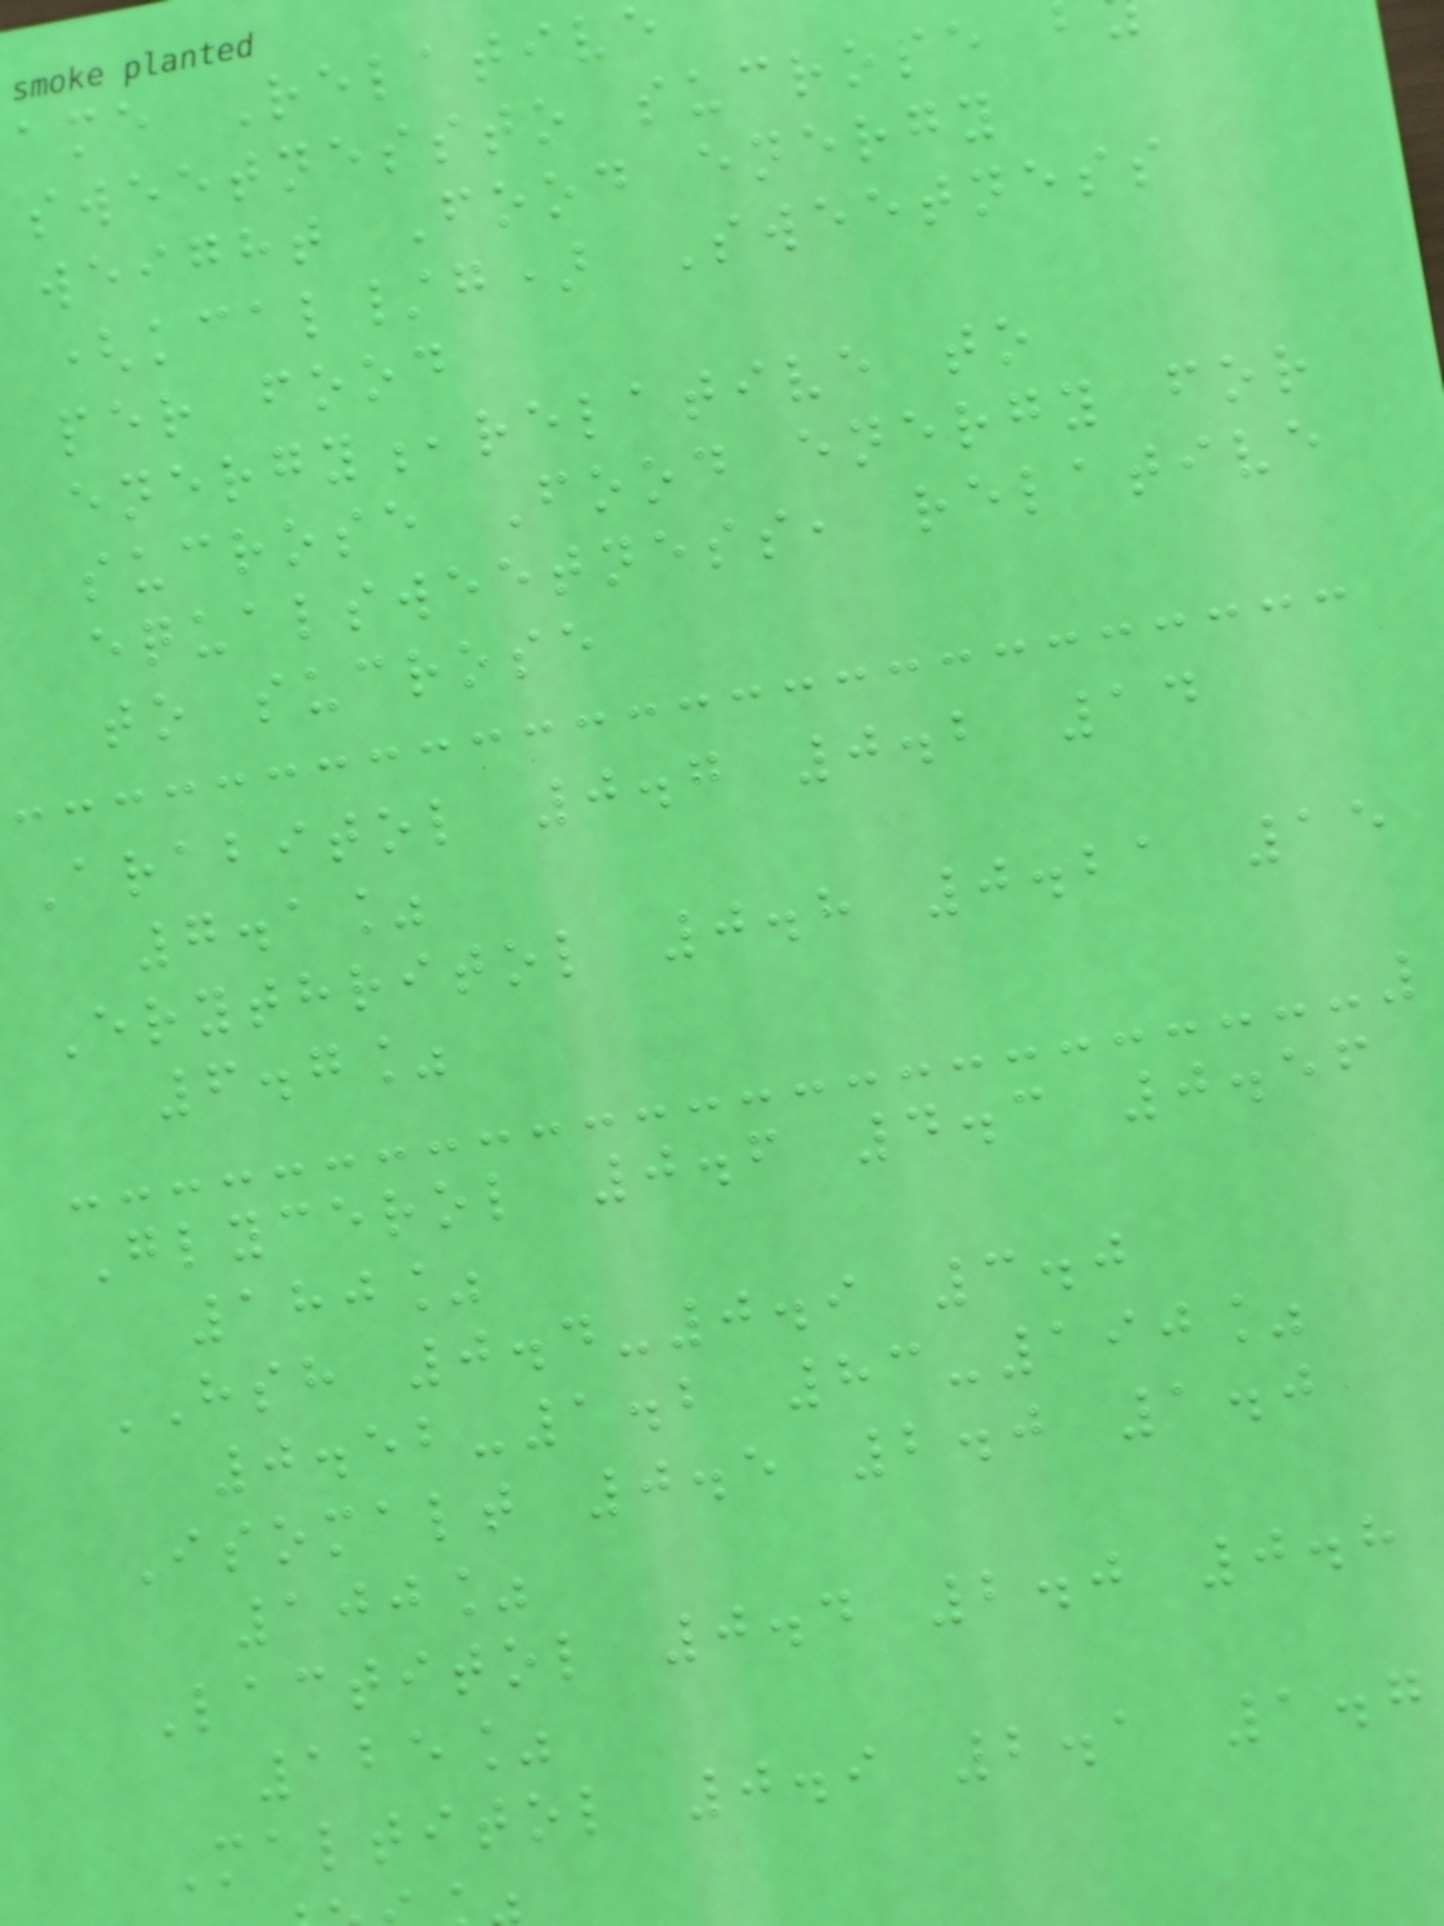ame Relative
sweetnessto sucrose
weight Food energy
(kcal/g) Sweetness
per food
energy,relative to
sucrose Food energy for
equalsweetness, relative
to sucrose
Arabitol 0.7 0.2 14
7.1%
Erythritol 0.8 0.21 15
6.7%
Glycerol 0.6 4.3 0.56
180%
HSH 0.4-0.9 3.0
0.52-1.2 83-190%
Isomalt 0.5 2.0 1.0
100%
Lactitol 0.4 2.0 0.8
125%
Maltitol 0.9 2.1 1.7
